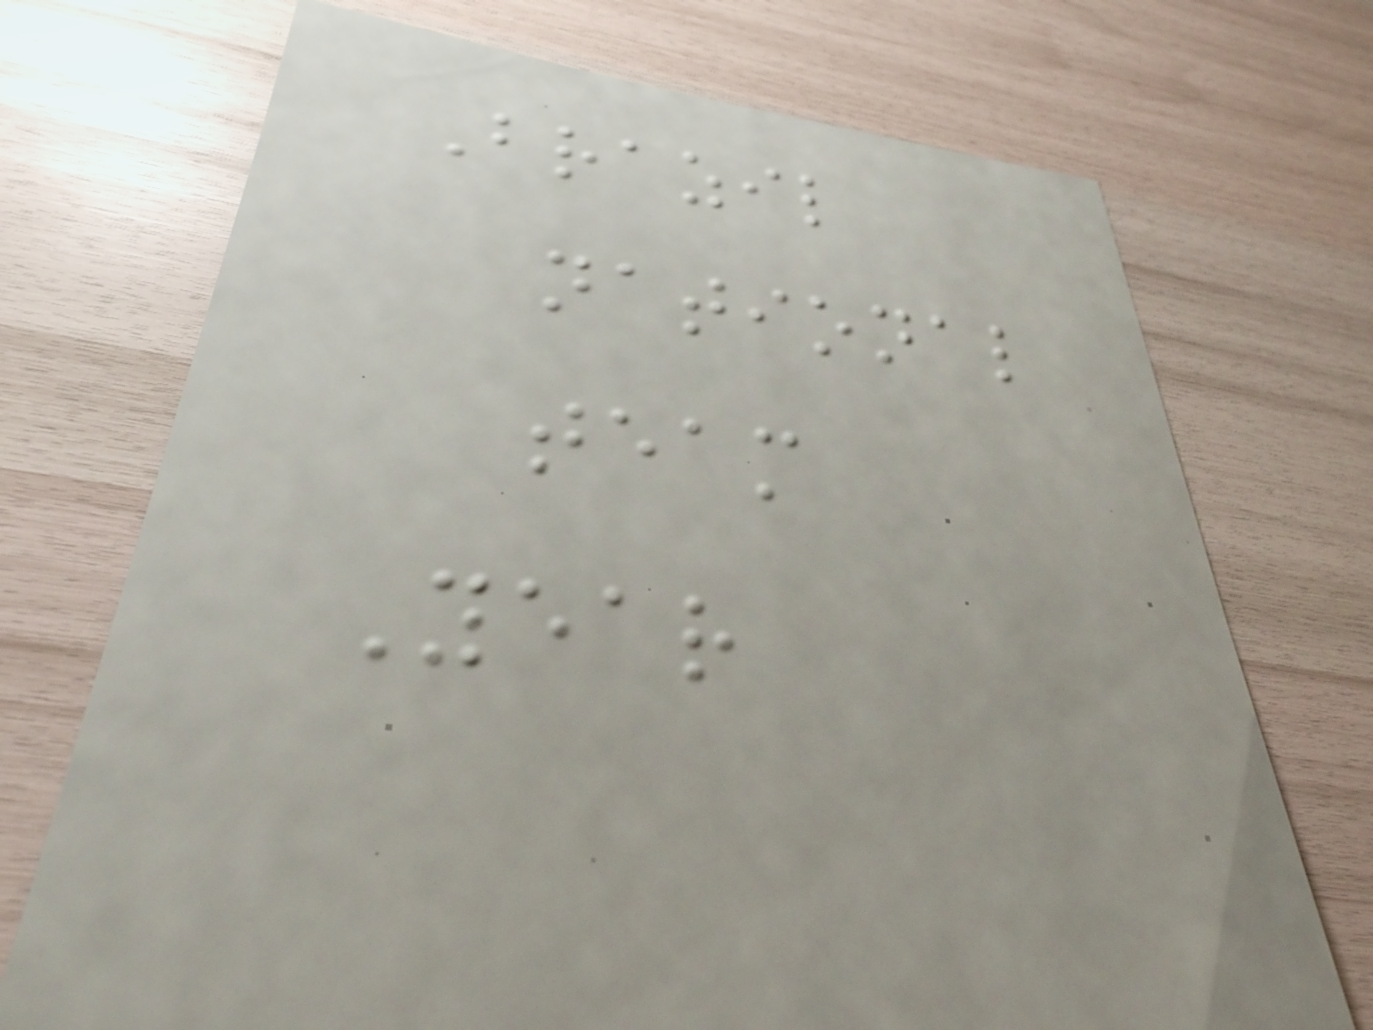Brazil
national
team
Year
